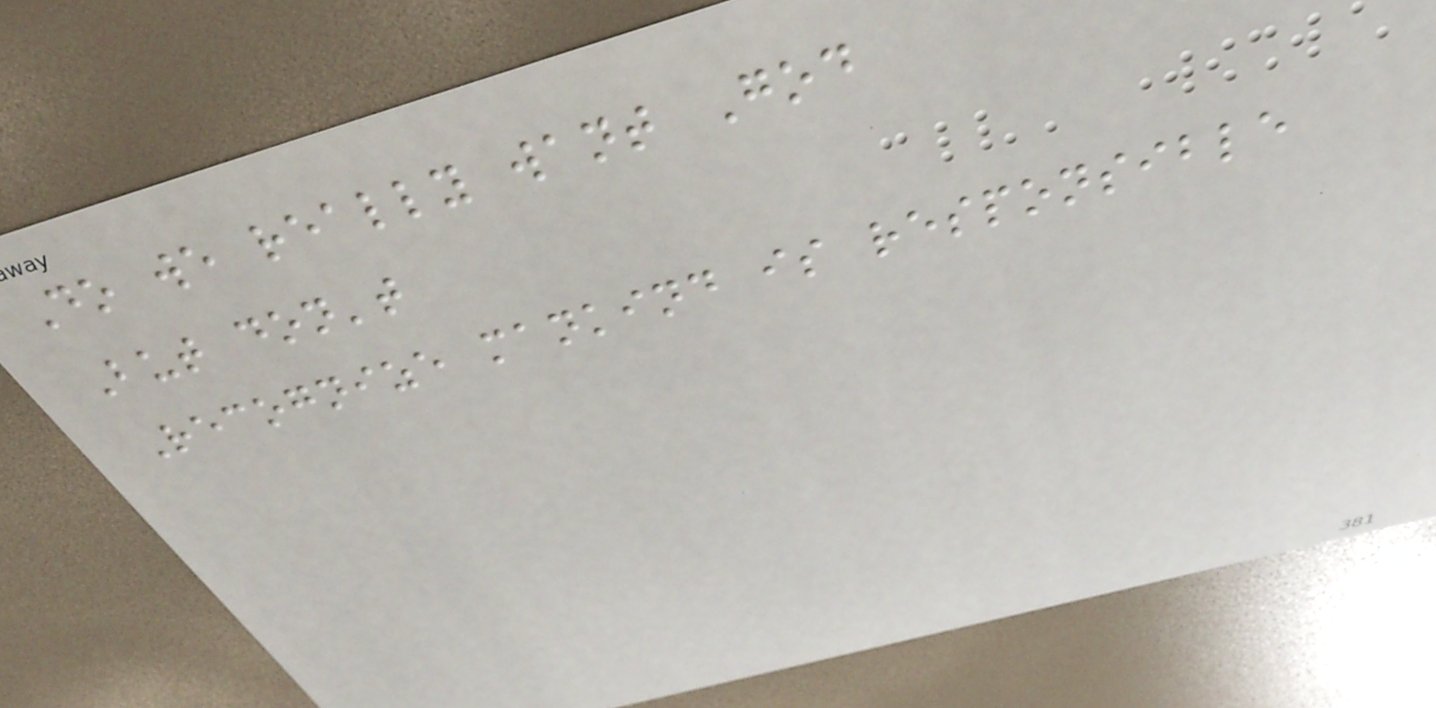Do we really want God
But don't
Recognize mankind is responsible
